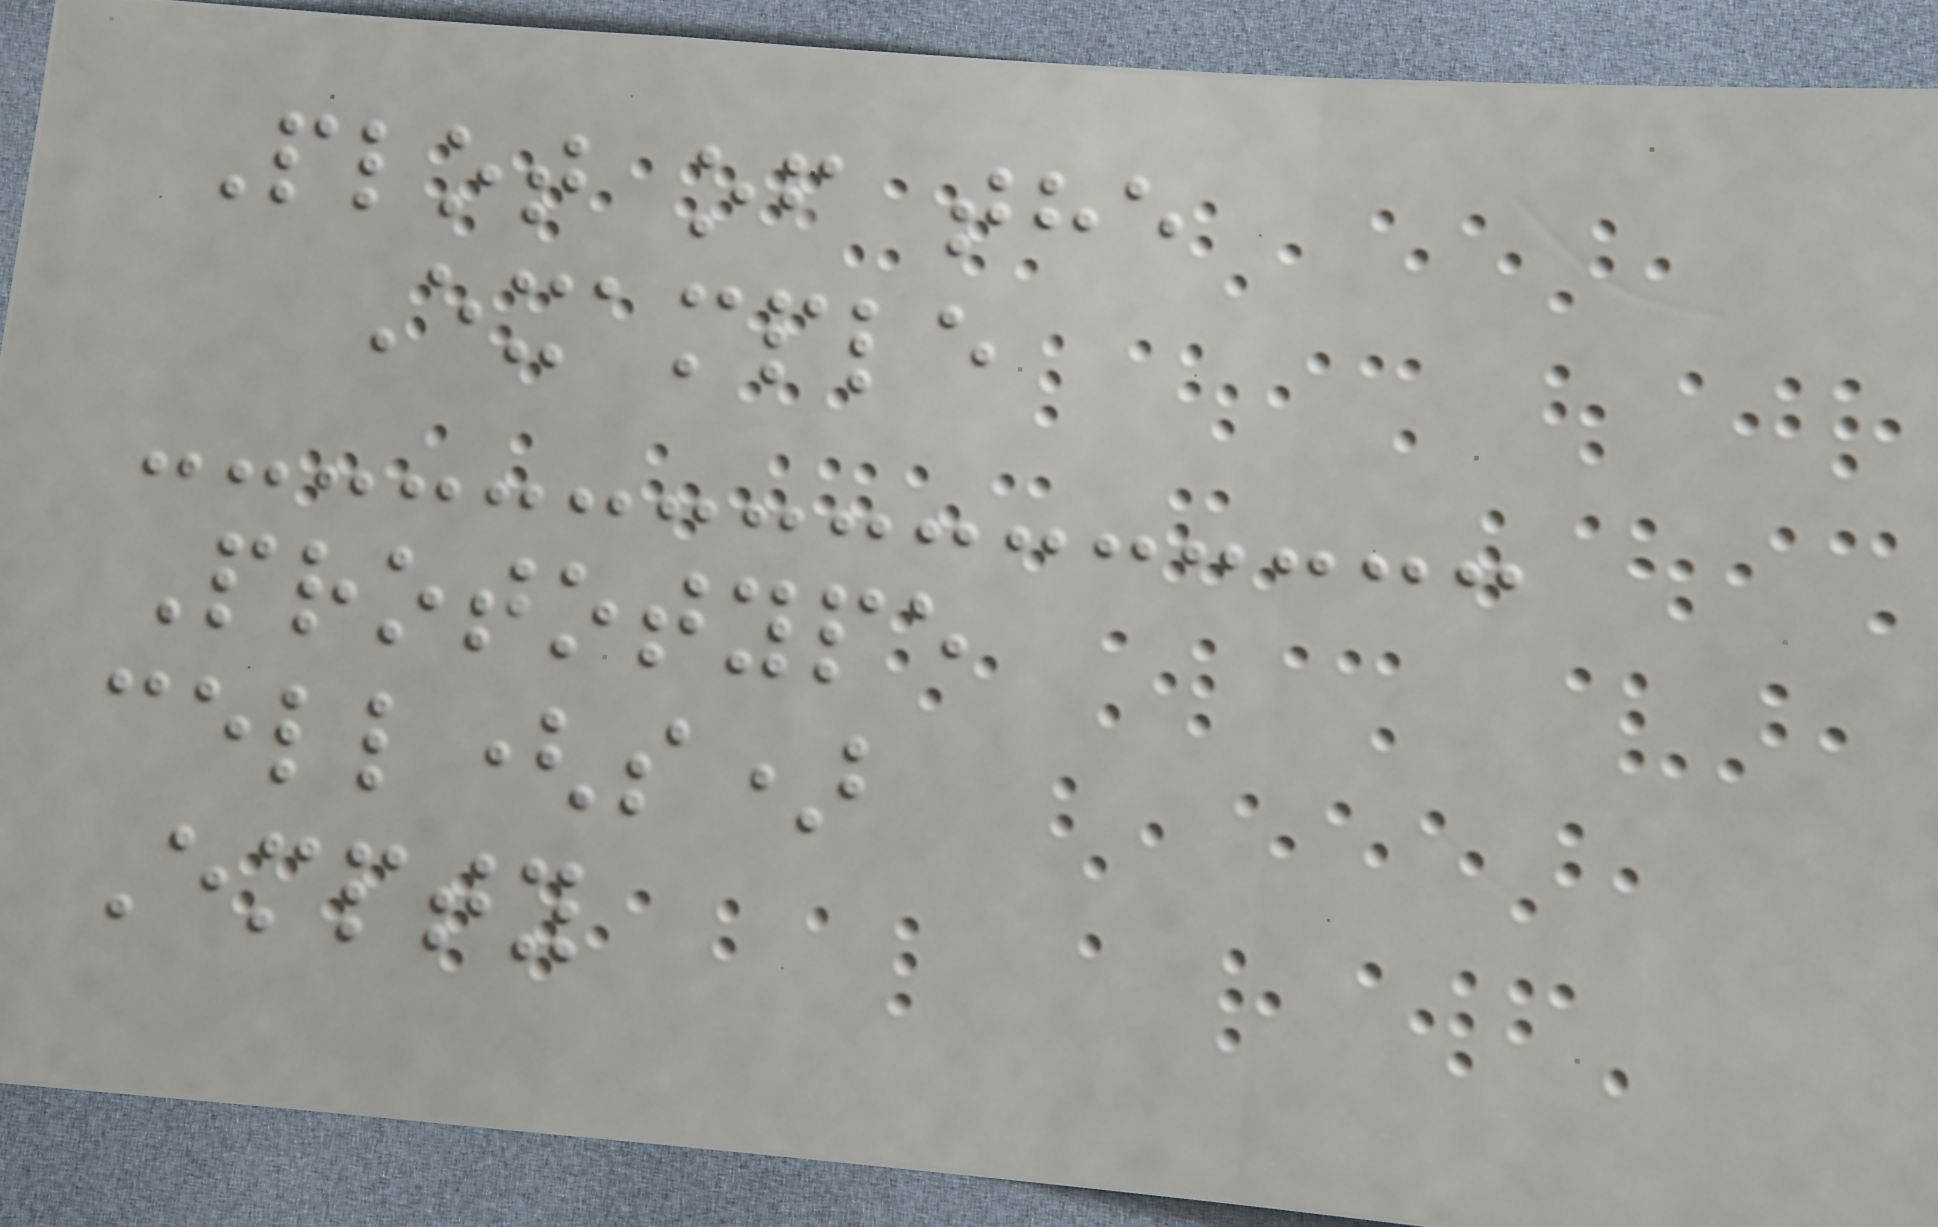Plot of the
Example
Prototype
cell(s)
Empty
